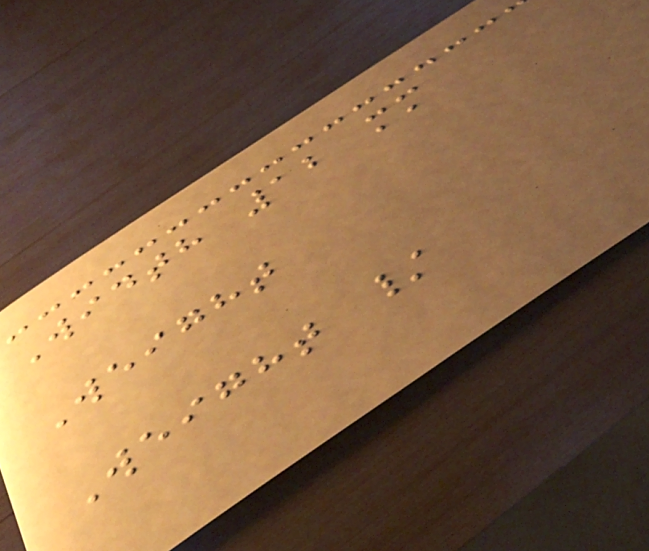Width 12 mm
Weight
Weight /
